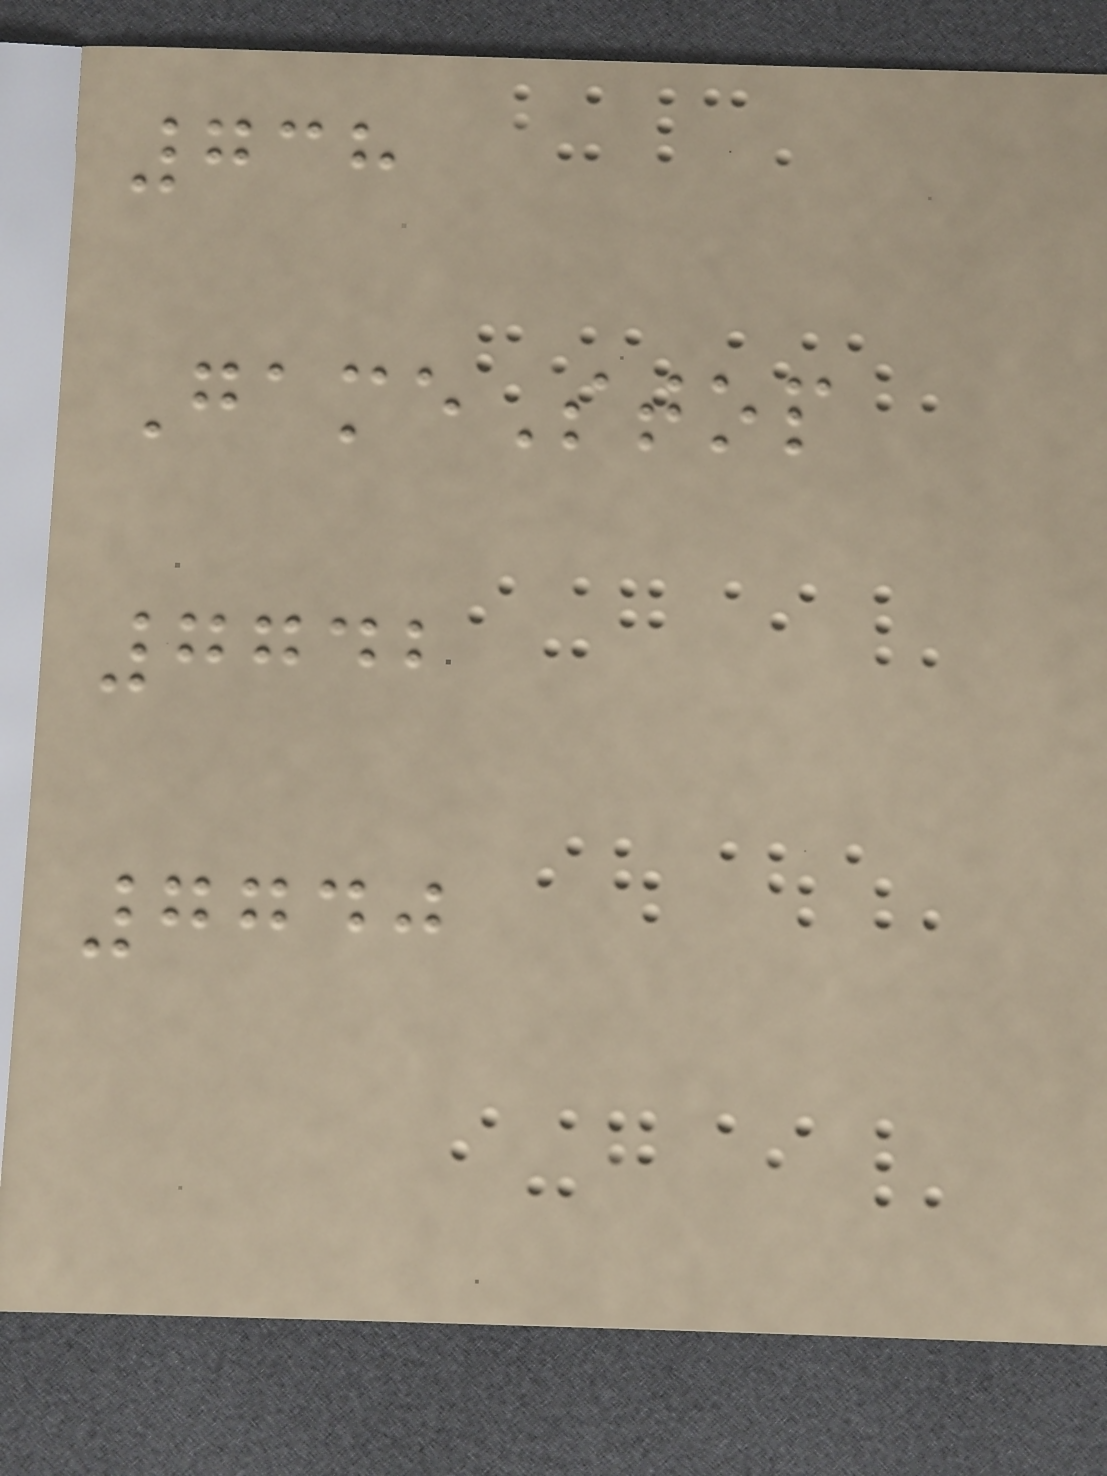738
GameStop
7742
7740
